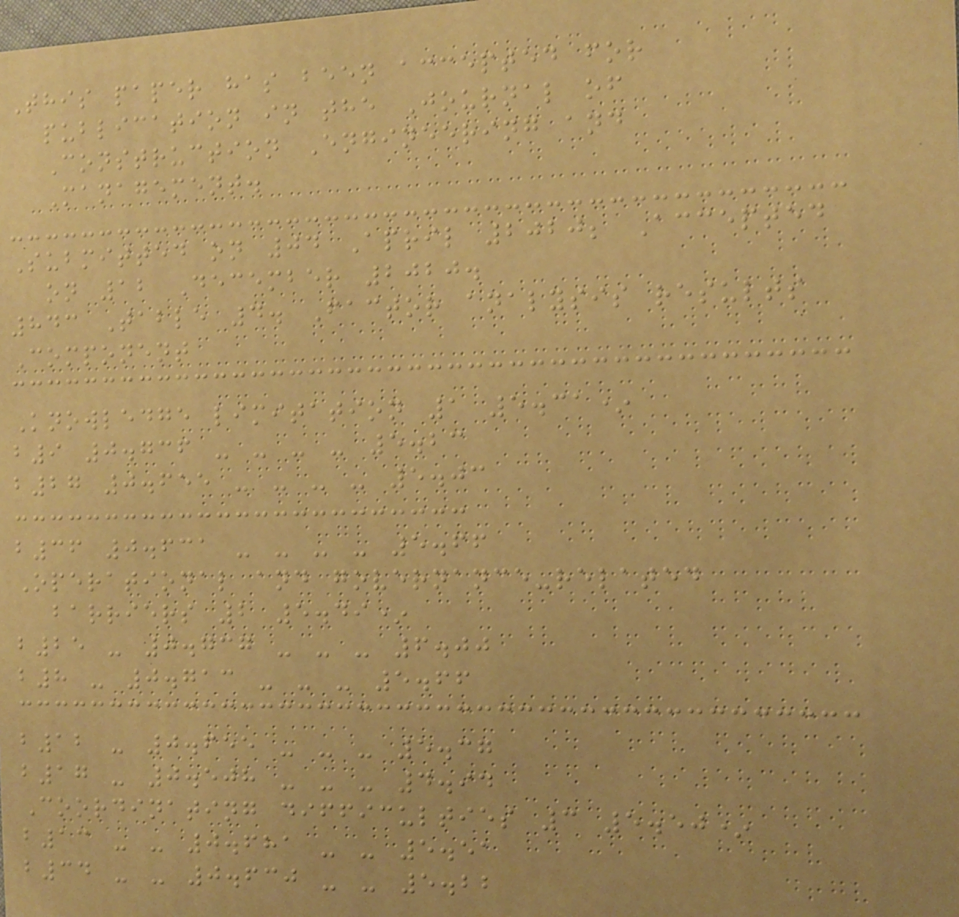This paper has been accepted for
publication in the Journal of
Construction Engineering and
Management.
Submitted on 04 April 2020; Accepted
on 12 December 2020.
843 Table 4. Factor analysis results
Component
Knowledge limitation 1 5.31*
b9 0.736 - - - - 5.23
b27 0.655 - - - - 5.03
b36 0.631 - - - - 5.66
Operational and governance-related
barriers 2 5.49*
b25 - 0.737 - - - 6.00
b8 - 0.713 - - - 5.66
b12 - 0.655 - - - 5.37
b17 - 0.508 - - - 4.94
Coordinating difficulties 3 5.50*
b13 - - 0.681 - - 5.51
b34 - - 0.630 - - 5.22
